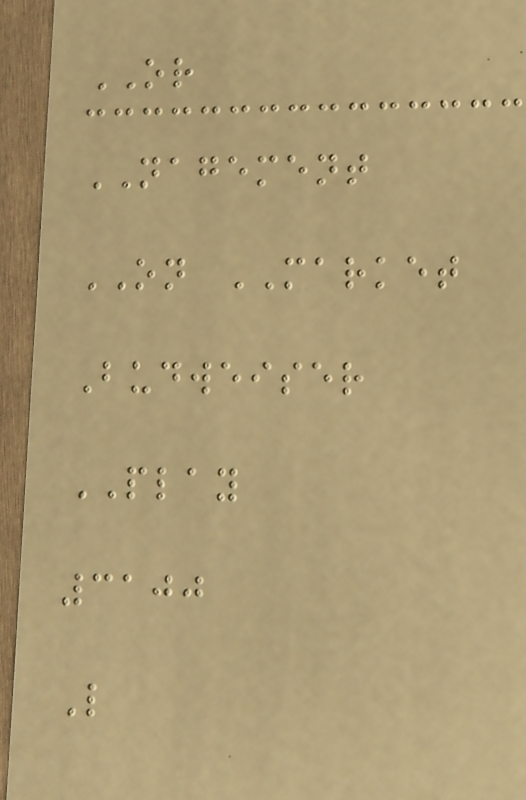OR
NAGEMENT
ON MARKET
Budweiser
PLAY
3100
L
